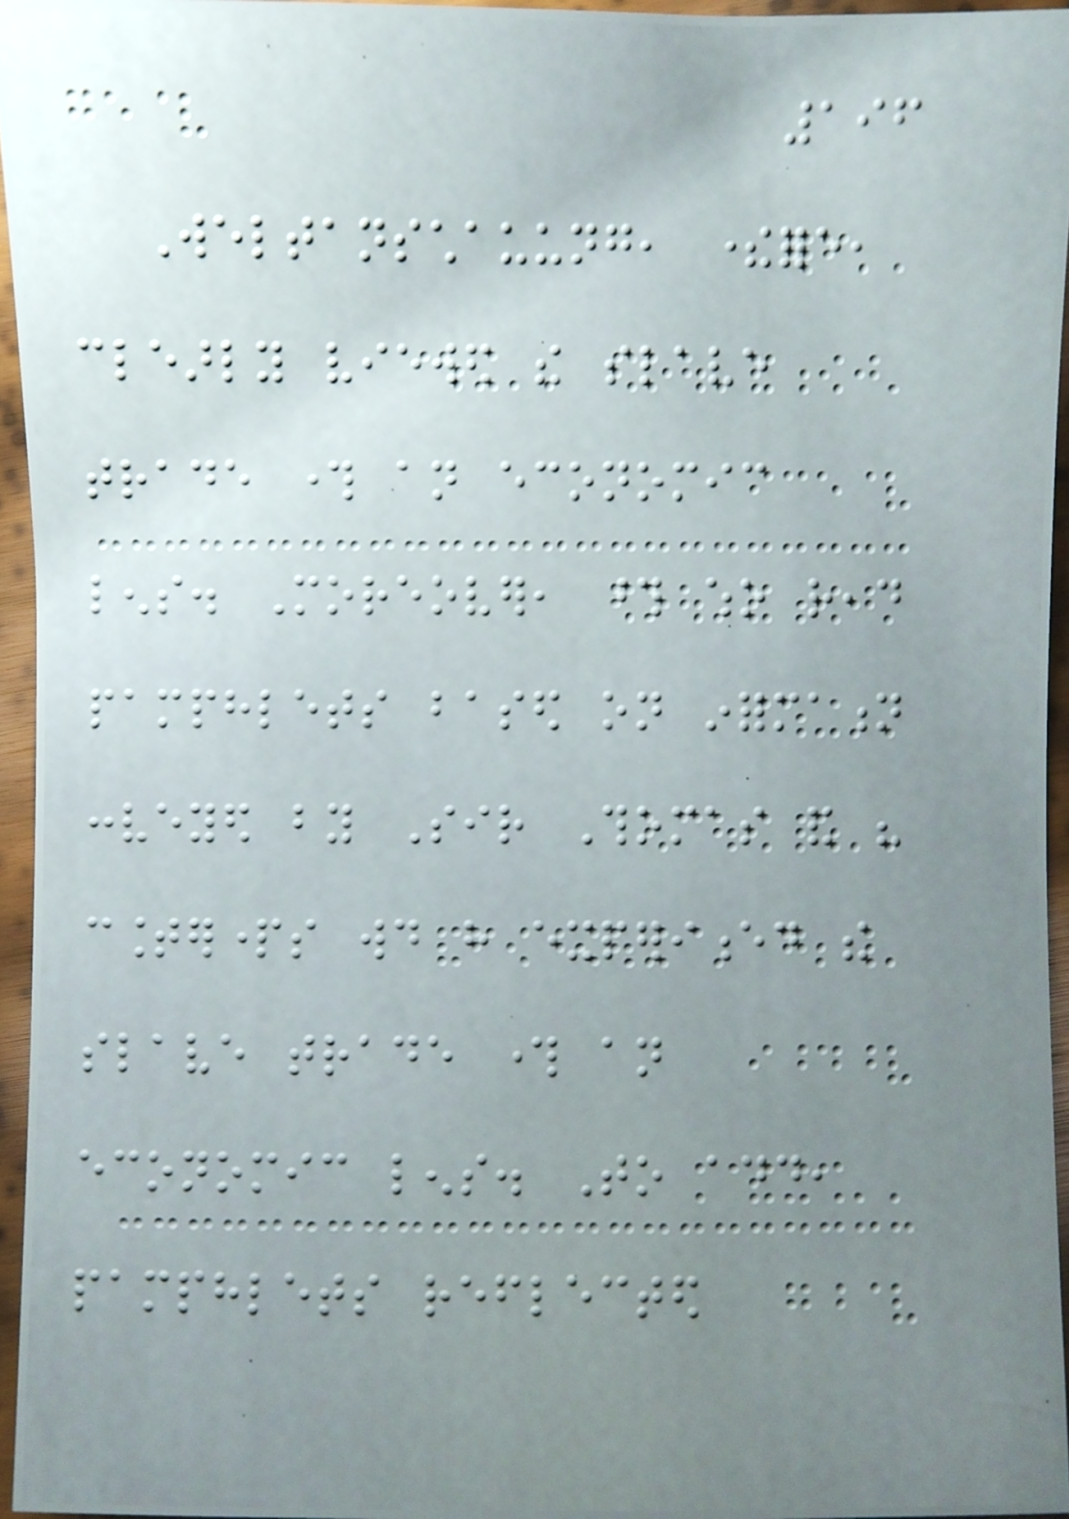196
Weltanschauung, therefore,
clearly viewed the slave
trade through an economic
lens. Moreover, those who read
pamphlets based on information
conveyed by Sir Thomas and his
counterparts would have experienced the
slave trade through an
economic lens. To add,
pamphlets reflected
